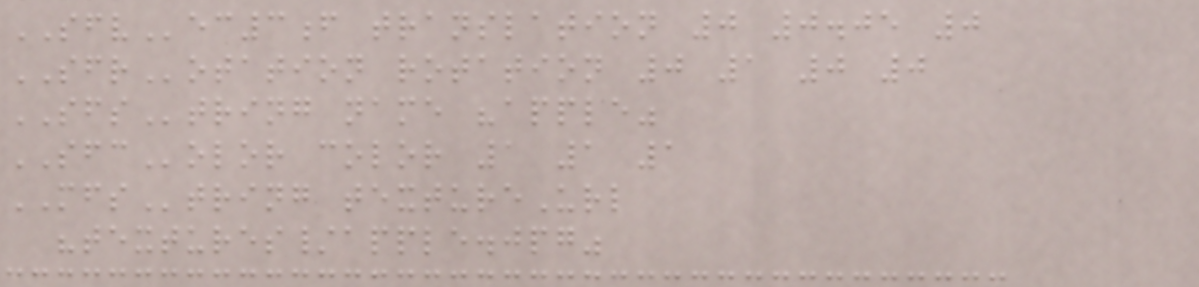SFVec3f translation 0 0.05 0
SFRotation rotation 0 1 0 0
SFString name "apple"
SFColor color 1 1 1
MFString textureUrl
"textures/apple.jpg"
